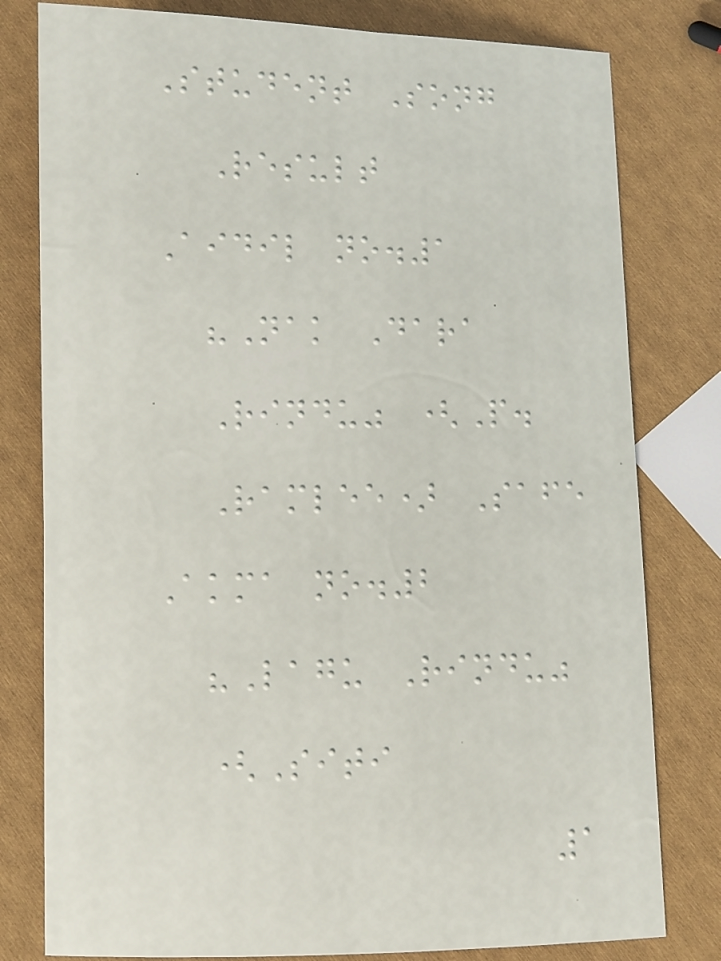Student Song
Result
Aidil no.1
"Nak Dara
Rindu" (P.
Ramlee) Safe
Akma no.2
"Lagu Rindu"
(Siti
1
